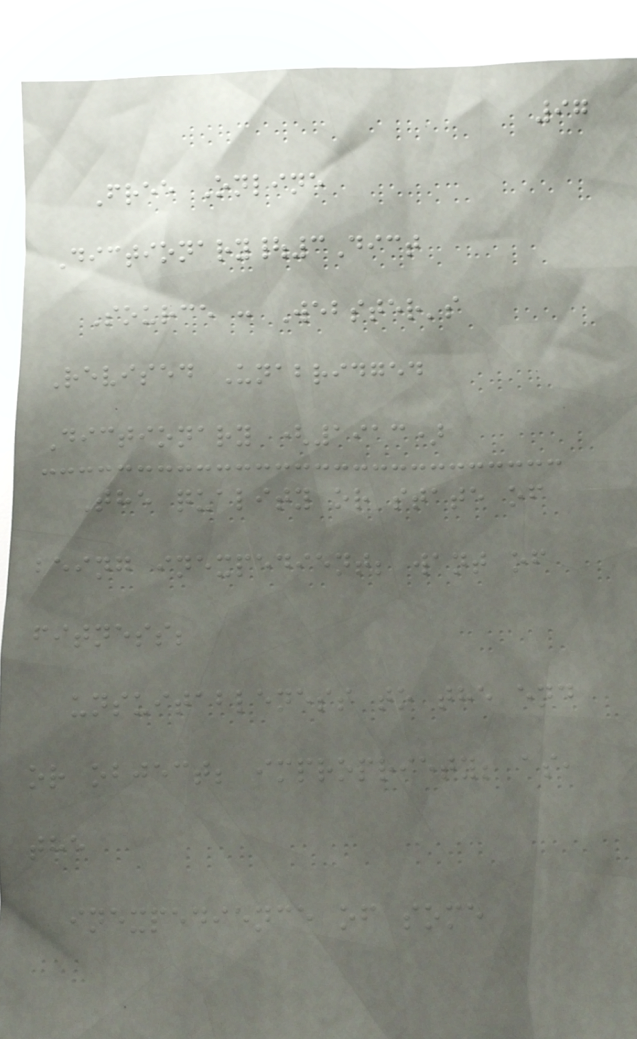97
Free Online
Dictionary|3Dict
Source : Webster's
Revised Unabridged
Dictionary (1913)
The quality or state of
being inexpedient; want of
fitness;
unsuitableness to the end
or object; impropriety; as,
the
inexpedience of some
